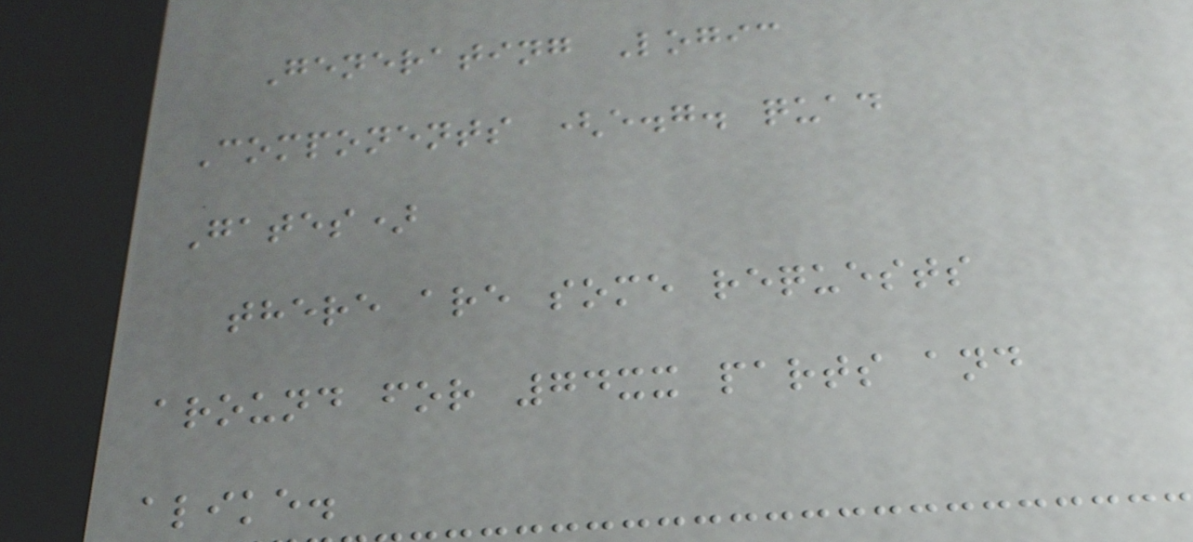Generating Logic
Components (e.g. quad
Gates)
there are some requests
around for 74xx parts and
alike.
